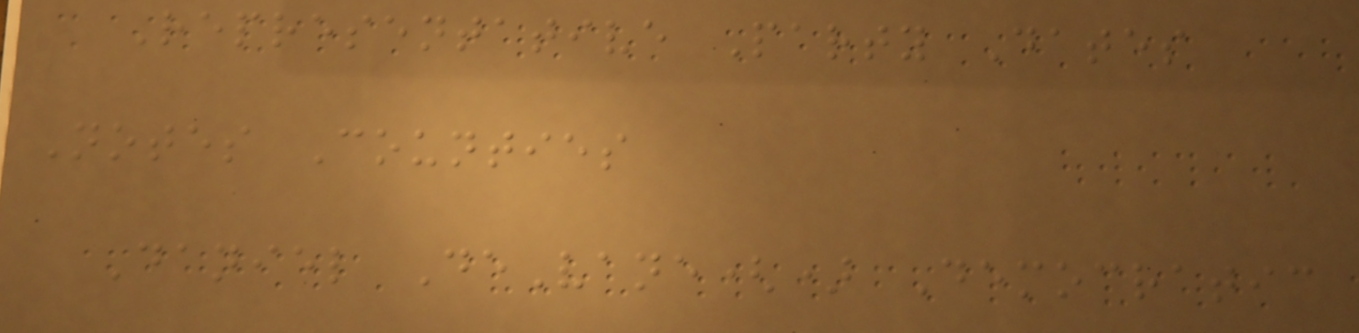Representative Party Dates
Notes Counties
Daniel DeVane() Democratic
